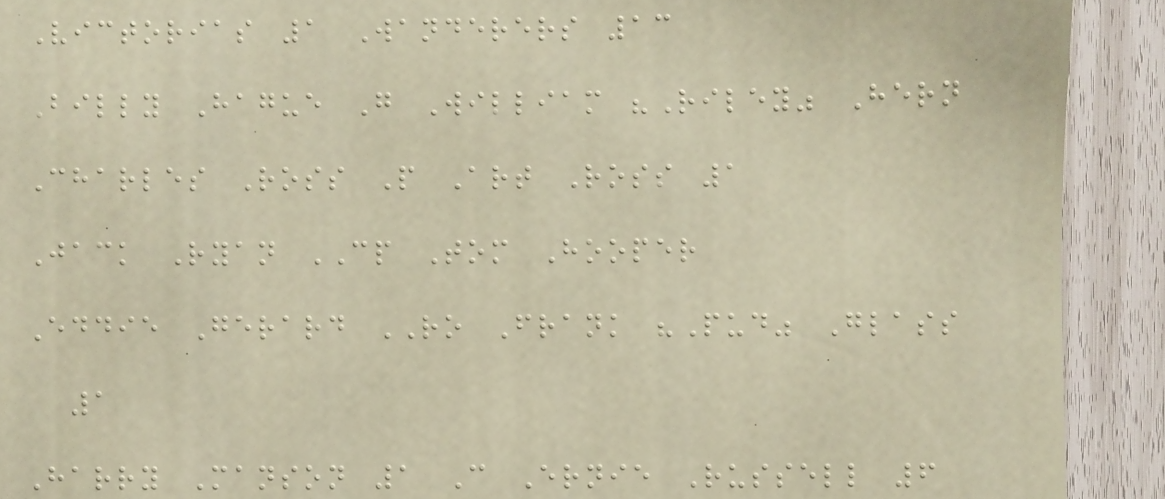Victorias 1 Wanderers 13
Billy Hague G William "Riley" Hern
Charles Ross P Art Ross 1
Jack Ryan CP Tom Hooper
Eddie Gerard RO Frank "Pud" Glass
1
Harry Manson 1 C Ernie Russell 6
